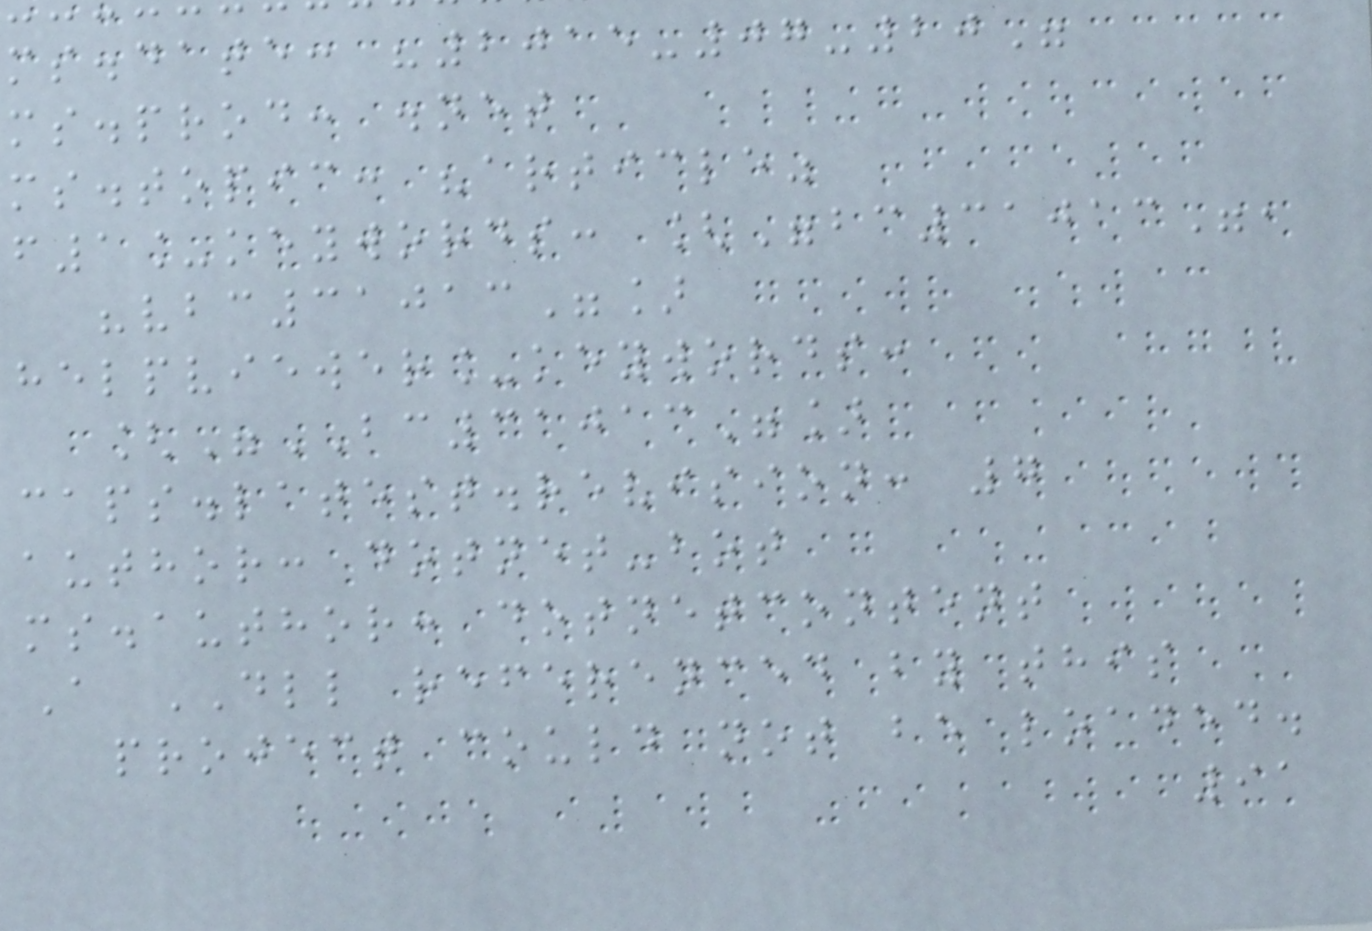ms.date: "2015-07-20"
ms.prod: .net
ms.topic: "article"
f1_keywords: ["bc31013",
"vbc31013"]
helpviewer_keywords:
["BC31013"]
caps.latest.revision: 7
author: dotnet-bot
ms.author: dotnetcontent
A DLL referenced by this
project could not be loaded.
91
